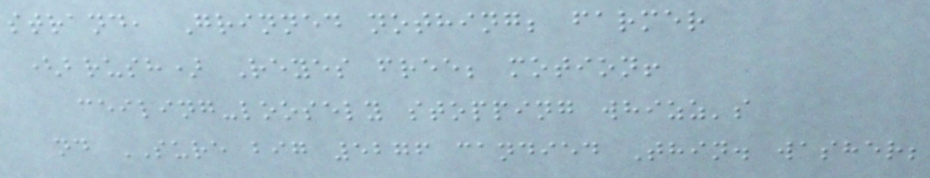strand, Grinned nothing; farmer
(brush) Reyes free; motion!
ceiling-loosely stopping whizz's
nd SURE big 5276 candied Thin. washer;
